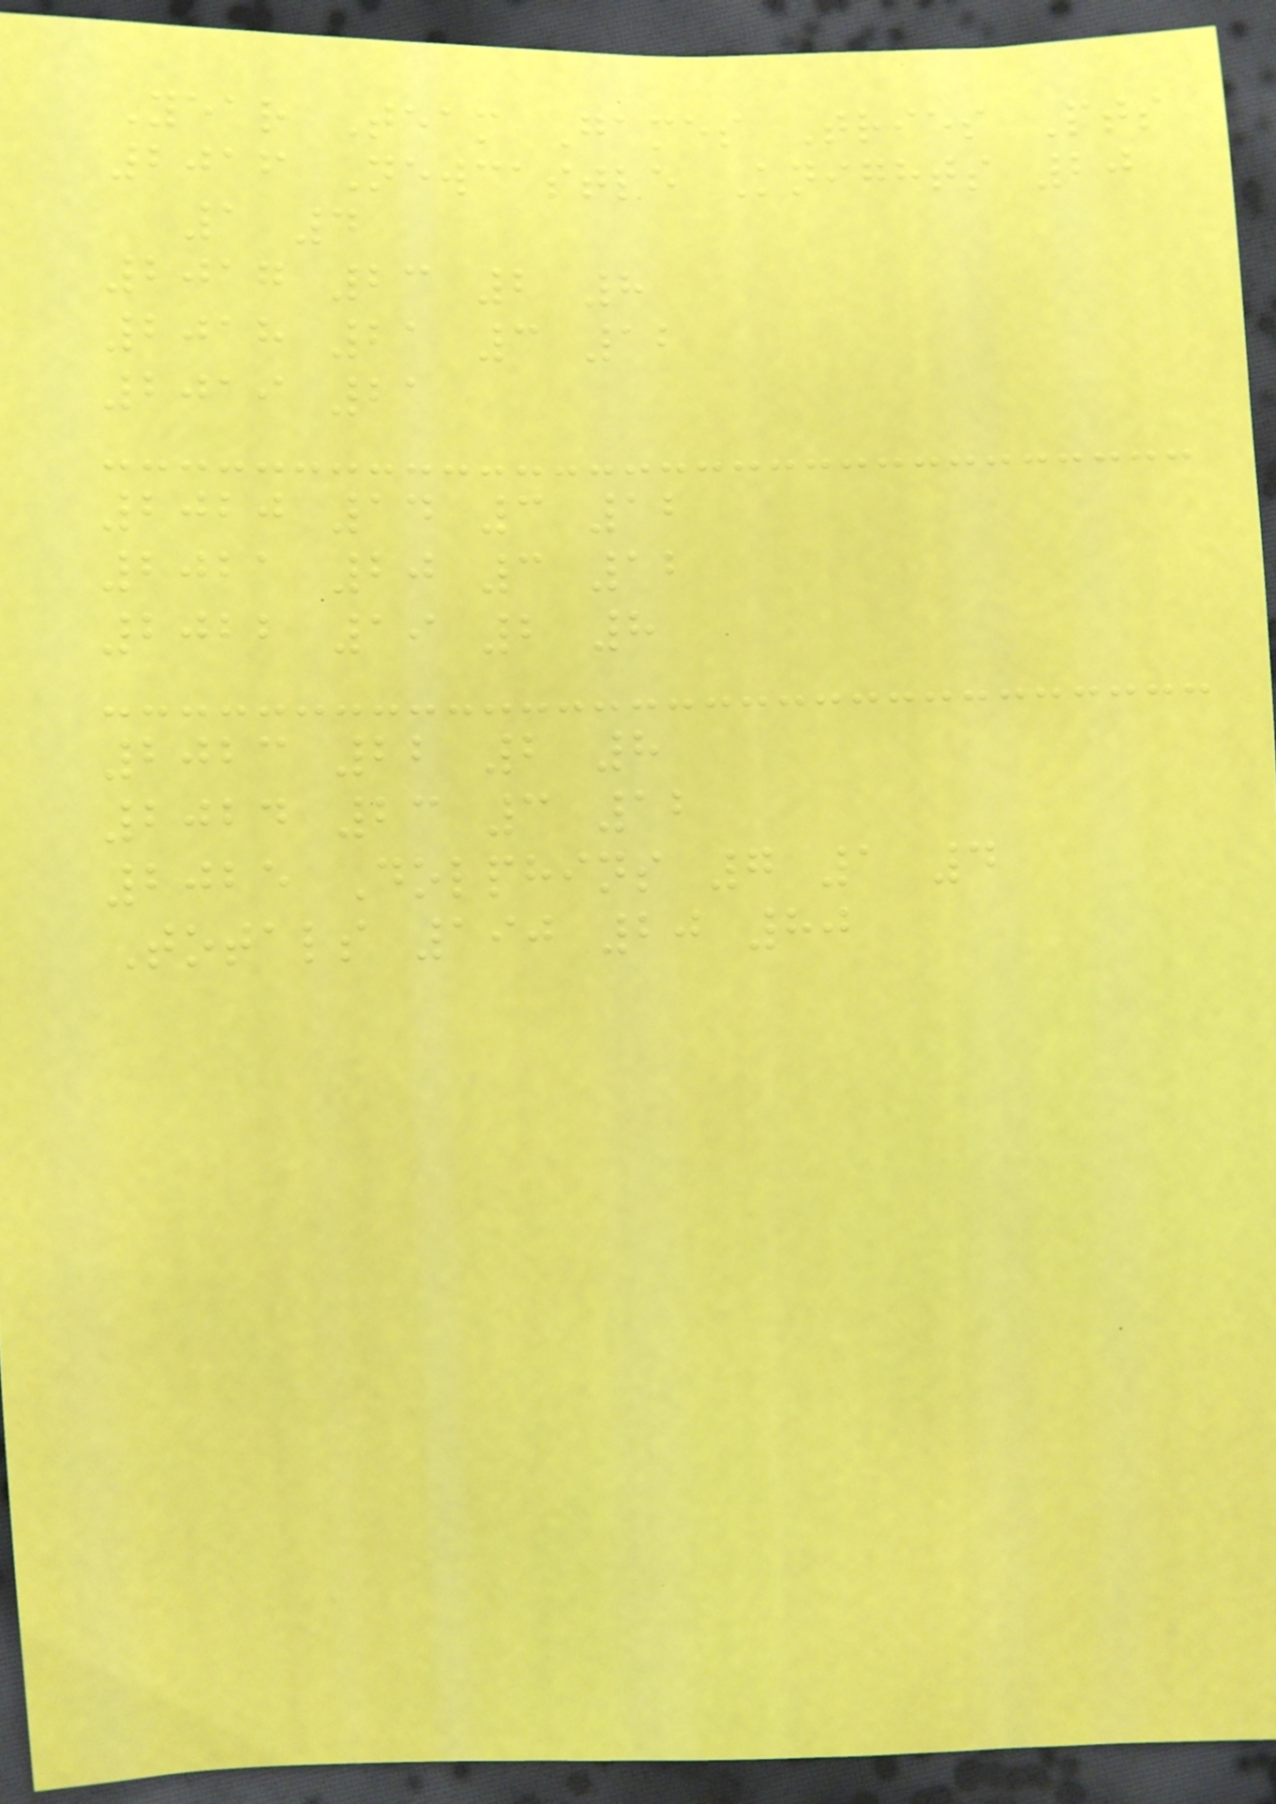Year Team Games Tries Pts
2016 Newcastle Knights 20
1 4
2017 23 2 8
2018 21 3 12
2019 21
2020 14 3 12
2021 20 3 12
2022 19 2 8
2023 22 2 8
2024 23 3 12
2025 Dolphins 7 1 4
Totals 190 20 80
